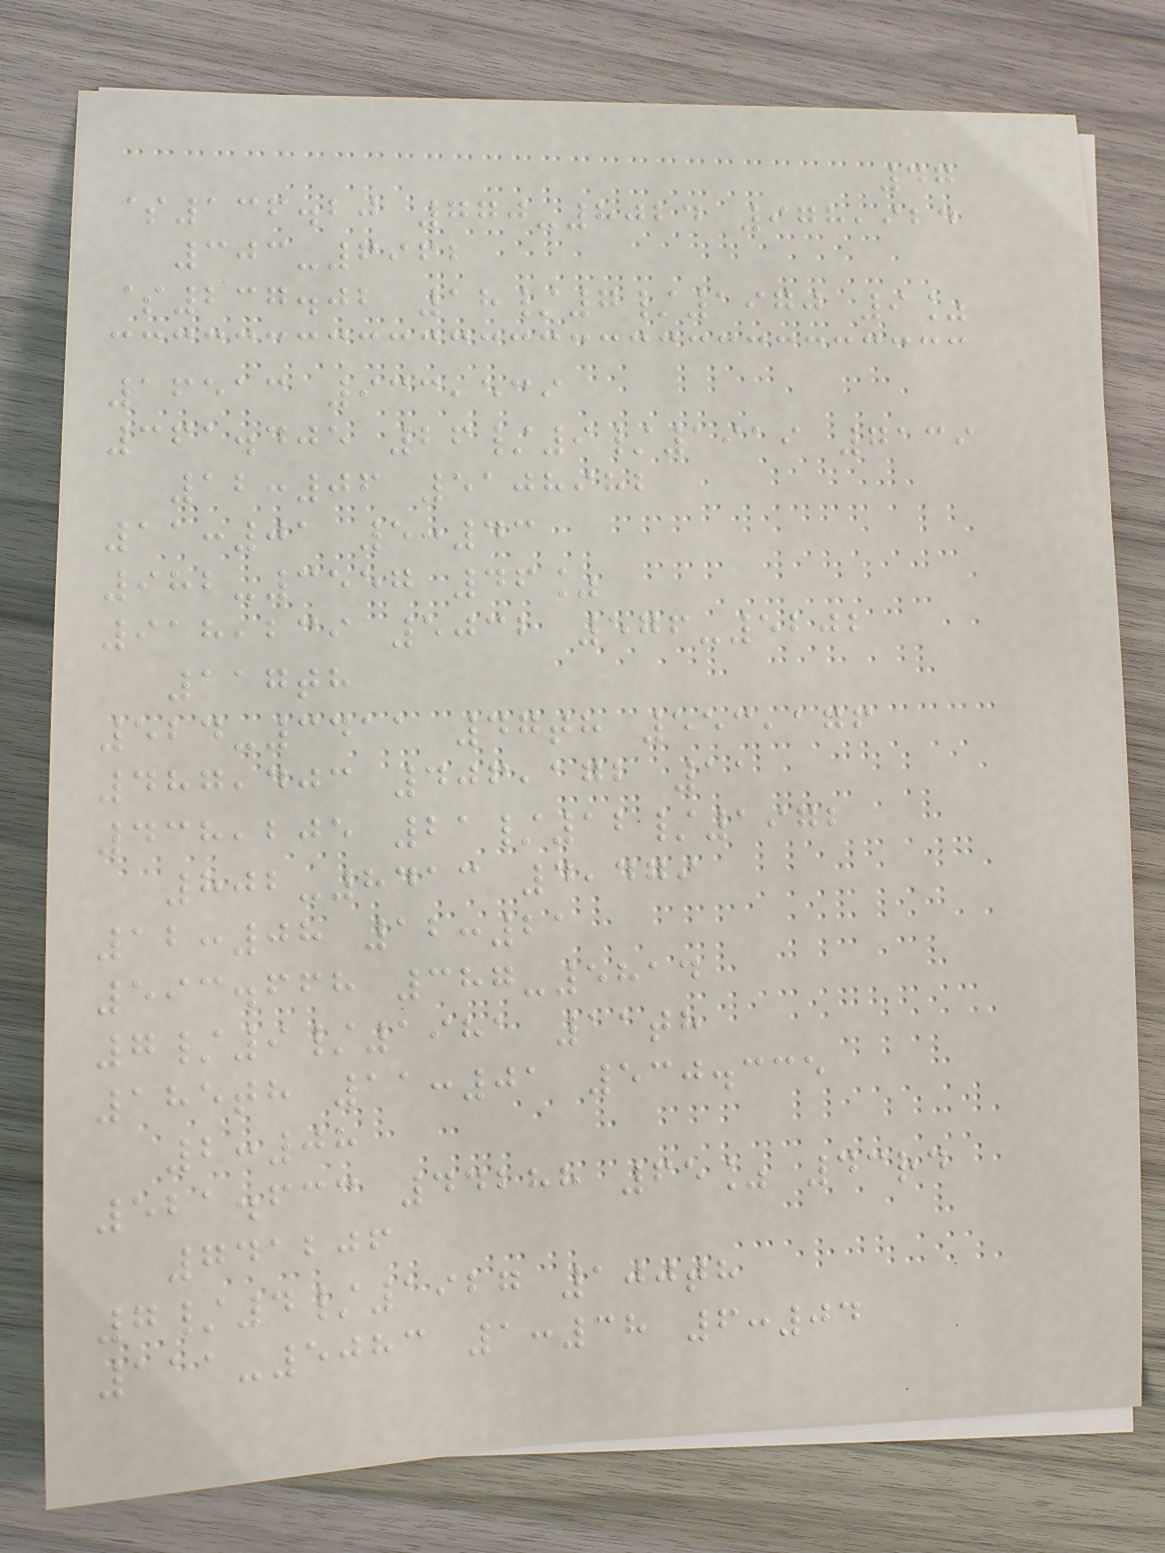47
$136.20 770-8024 978,924
303-6962
$237.02 18/7/1970 9%
16513 933,539
361.405 26/9/1919 7139
12:06 5108982
11:01 5:43
982-3557 46%
918,239 5032 576-5202
117th
524-3411 47th 553,176
487,403 406,172 11
438,205 21/12/1972
802-8413 4,479
12:08 12:21
593.668 387-5814
7/9/1981 11th
185th 11:01 530.335
2:08
521.633 44288 65% 43rd
741206
7/4/1927 100th
111-5083 1:38 6:04
